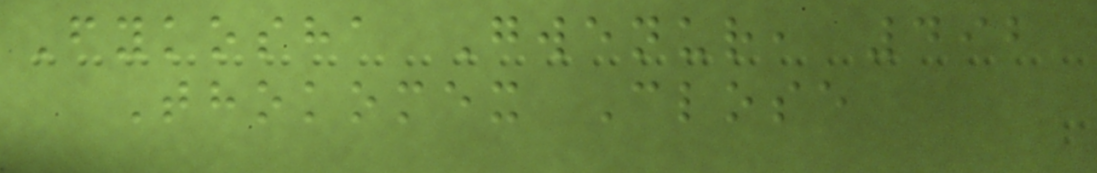Fykosha Gwenur, 492
Thokomex Close
